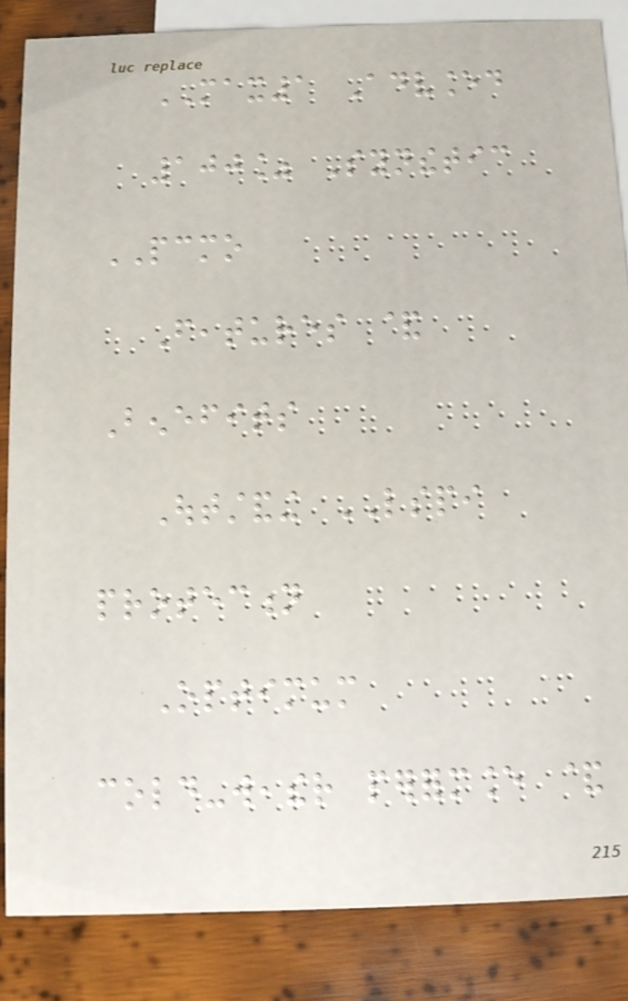MAX1 Advanced
100% Synthetic
PCMO
Features &
Benefits
Outstanding LSPI
protection
Optimum
cold-weather performance &
